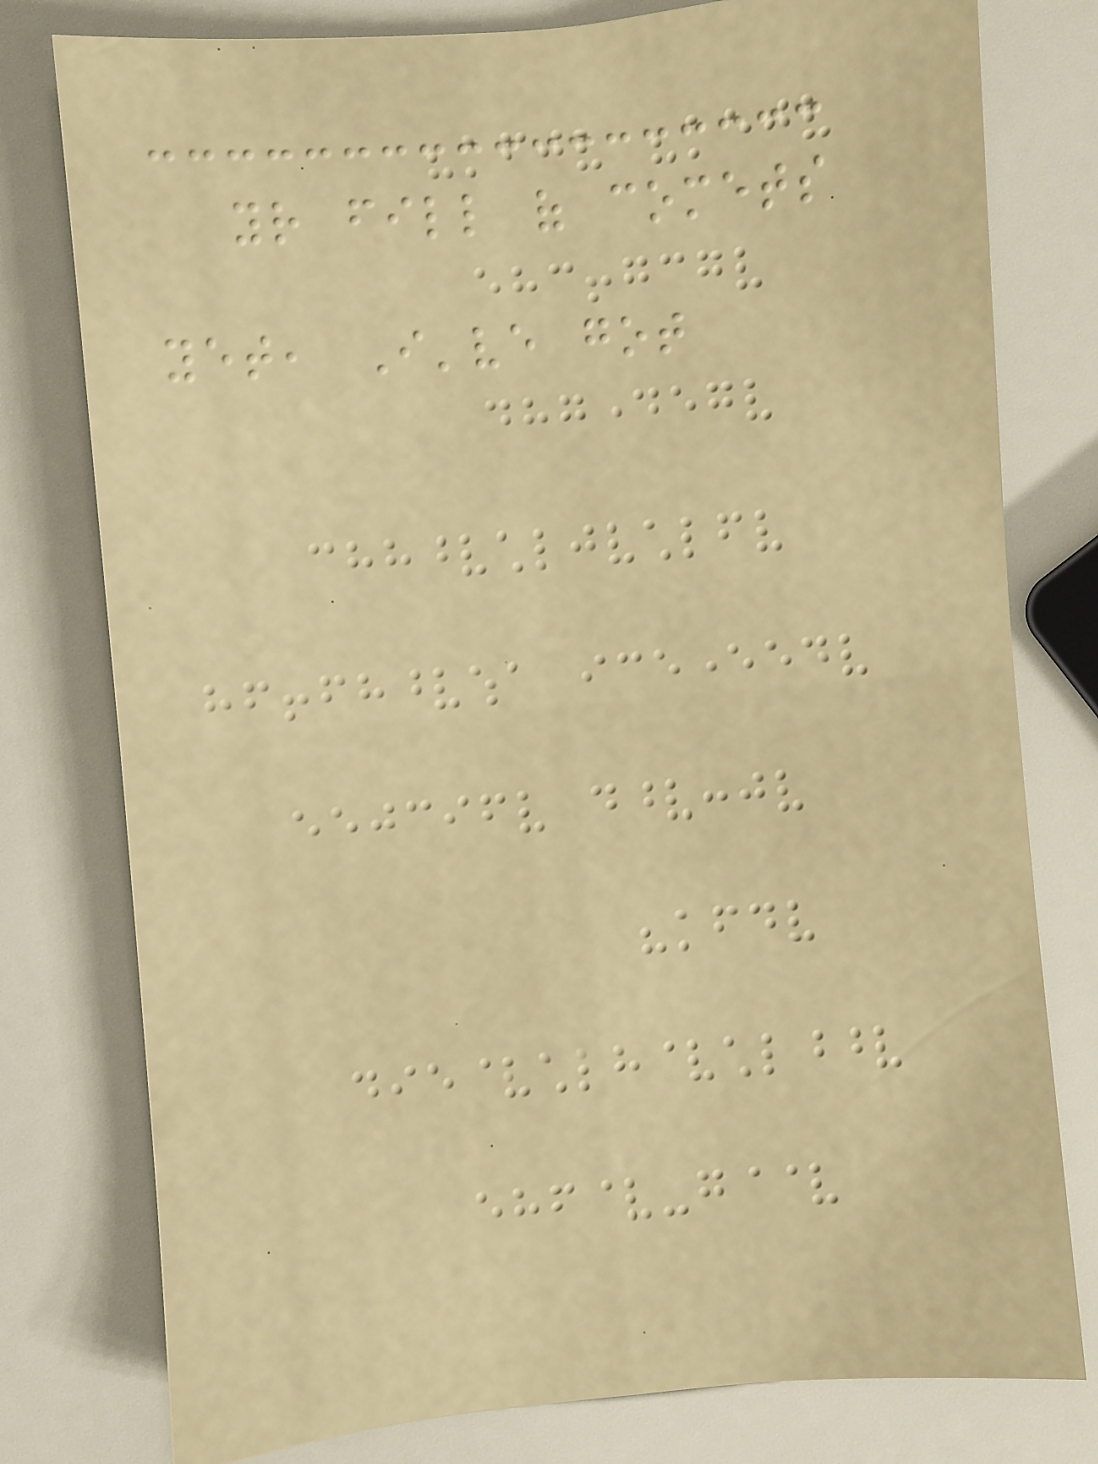your fill of comets
yet, I've got
